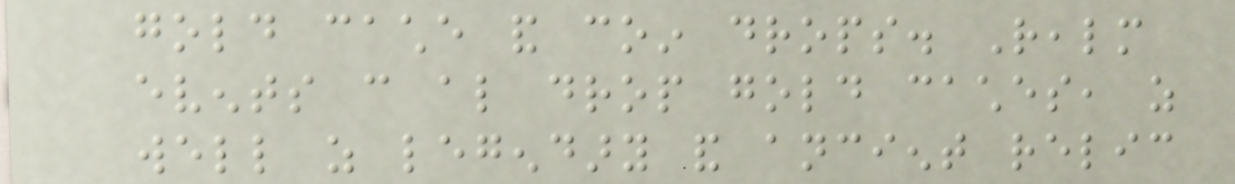gold cache and coin drops. Realm
events can also drop gold caches, as
well as legendary and ancient relic
